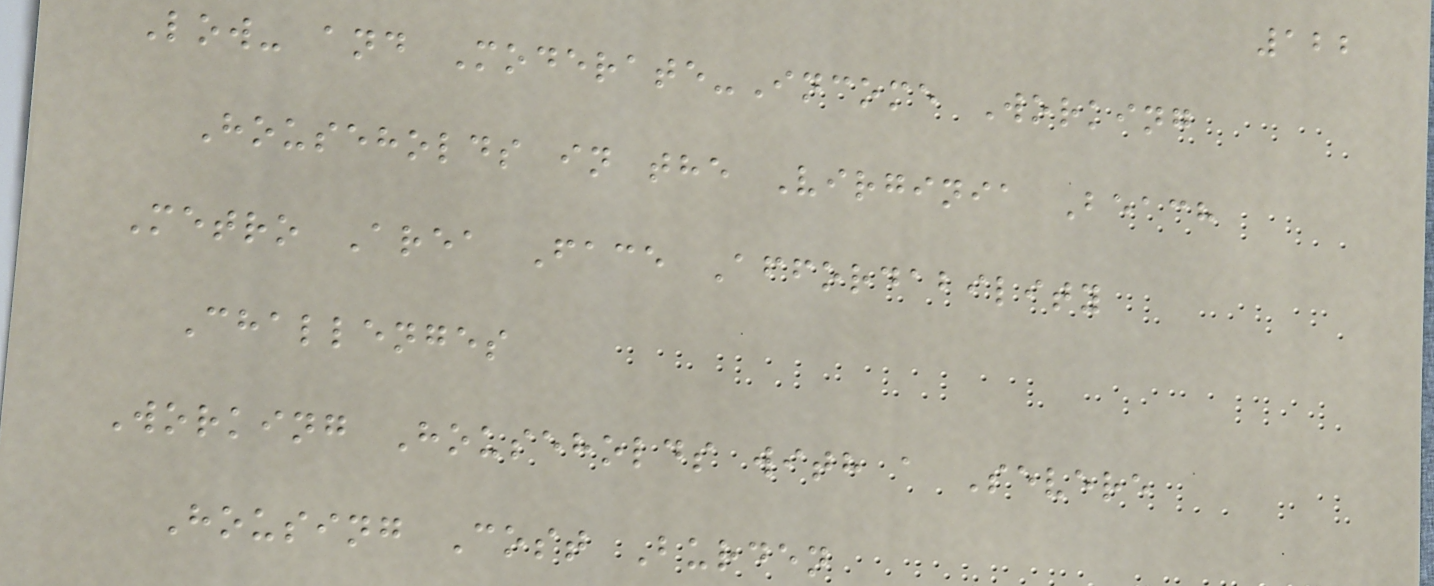122
Low- and Moderate-Income Working
Households in the Virginia Beach
Metro Area Face Affordability
Challenges
Working Households with a Severe
Housing Cost Burden
